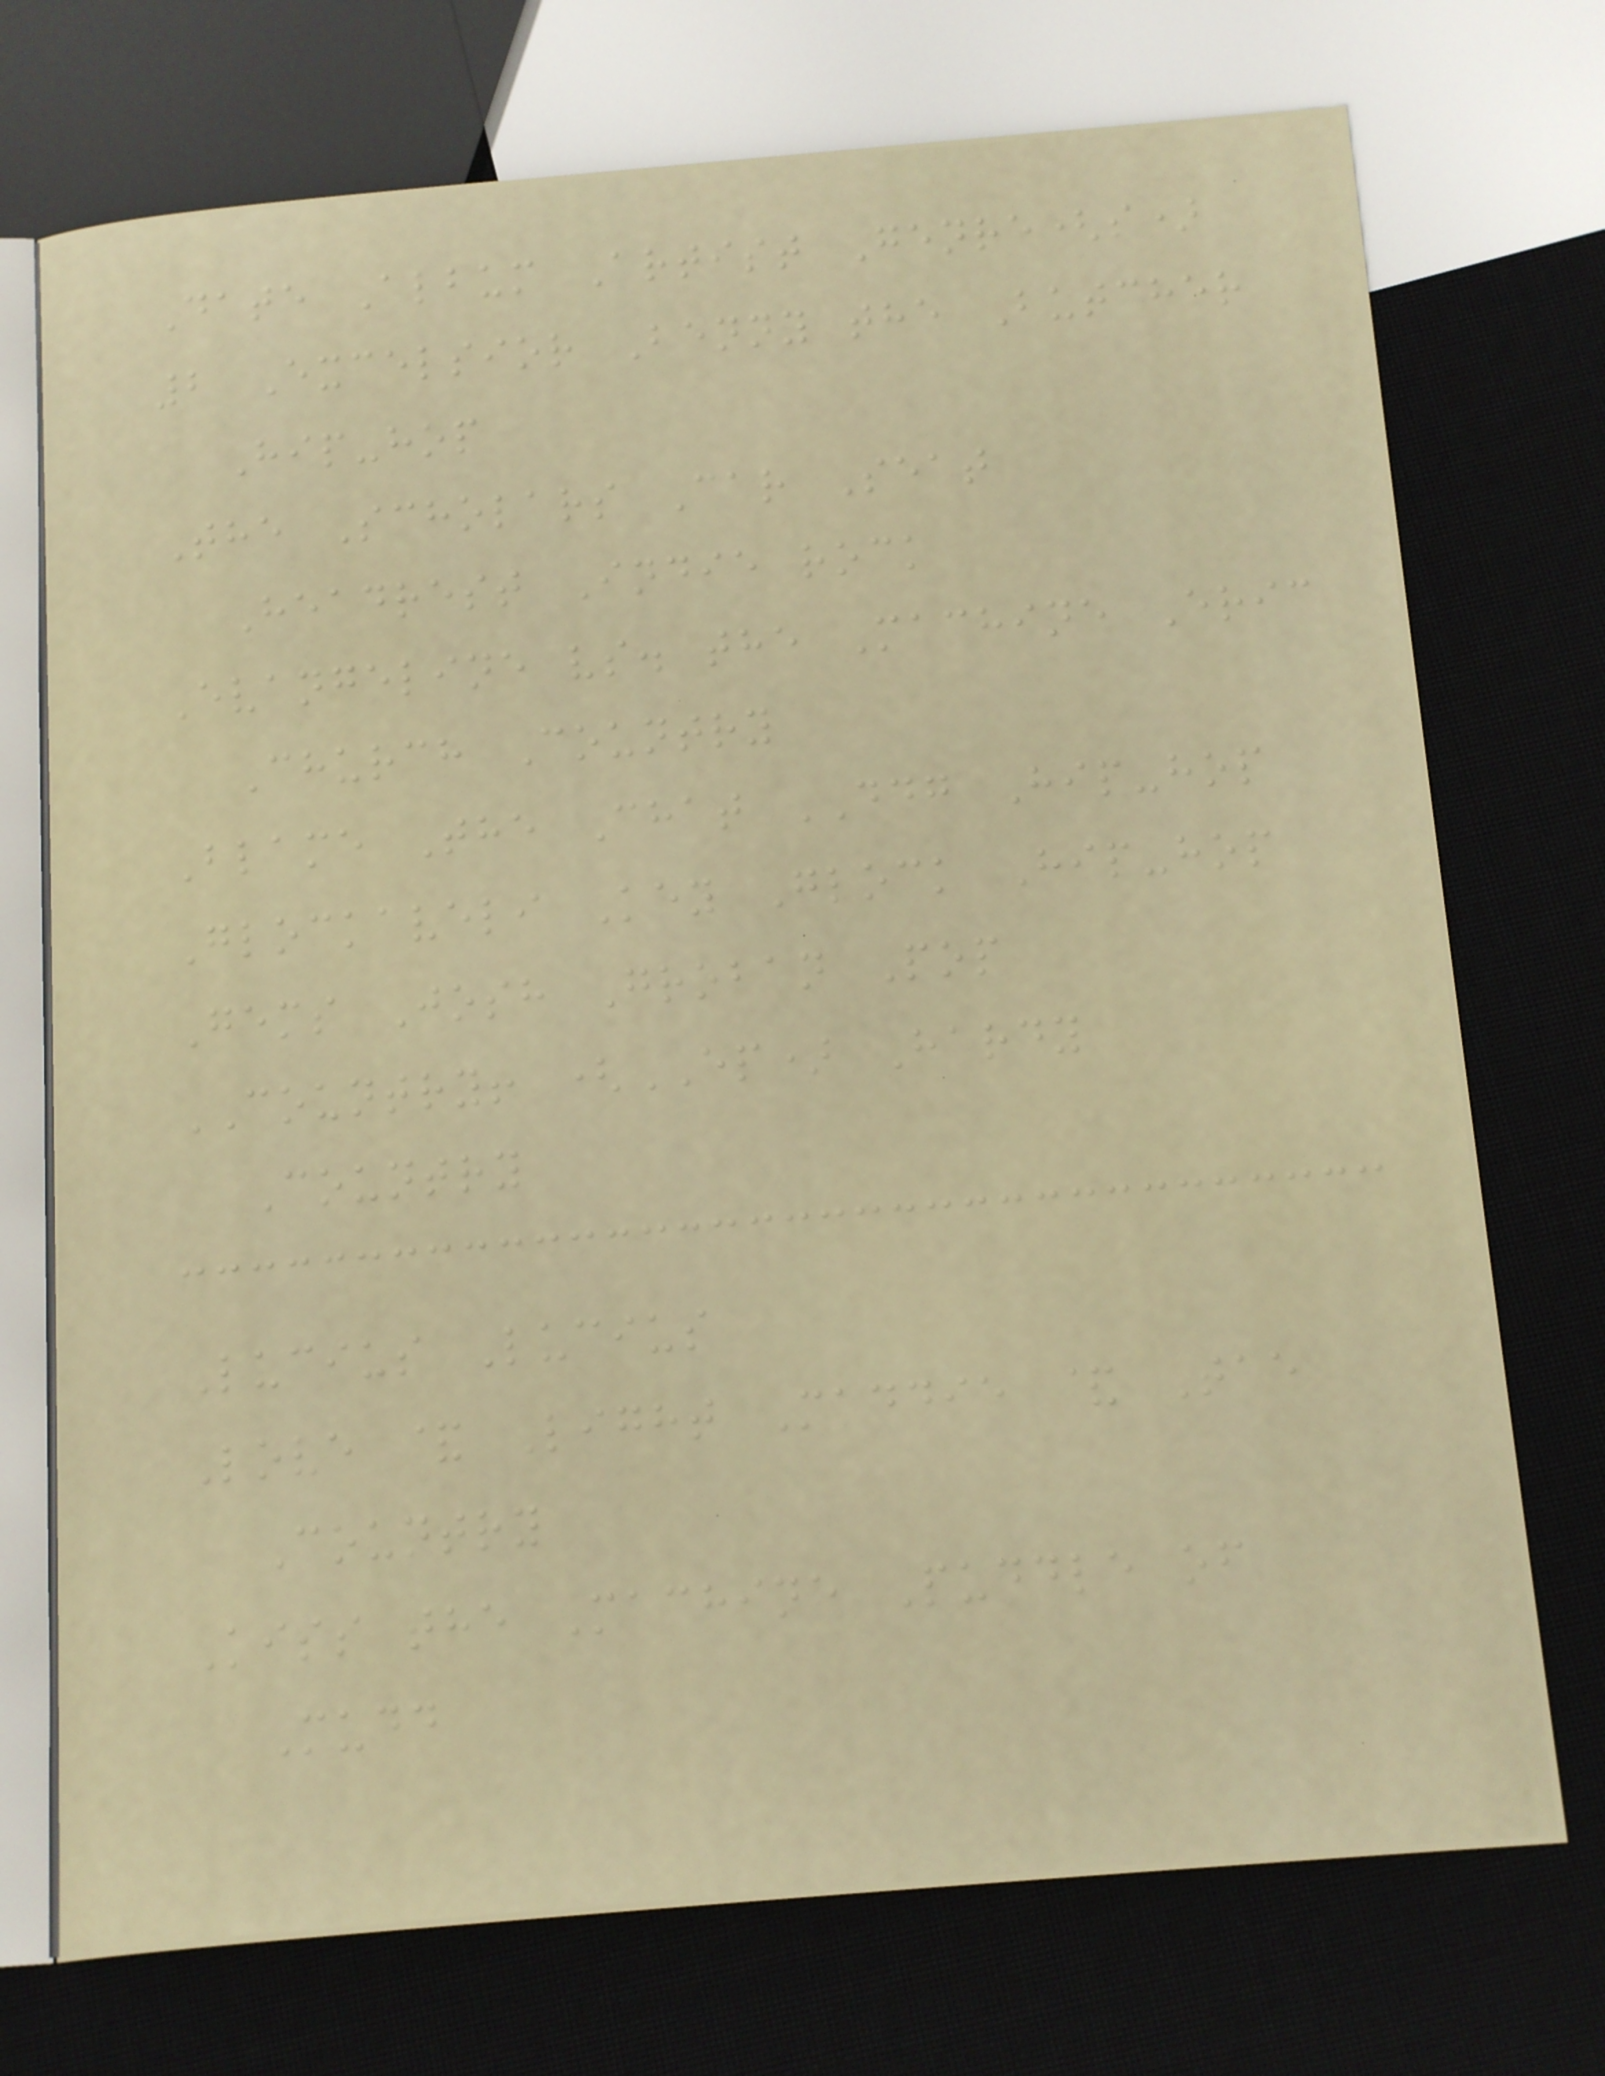Date Album Artist Genre(s)
2 Excelsior Benny the Butcher
Hip-hop
The Scholars Car Seat
Headrest Indie rock
Evangeline vs. the Machine Eric
Church Country
Blame The Chat DDG Hip-hop
Glockaveli Key Glock Hip-hop
Gems Josh Groban Pop
COUNTRY! (EP) Hardy
Country
Lucius Lucius
Love & Light Maddie & Tae
Country
Kiss the Machine Puddle of
Mudd
